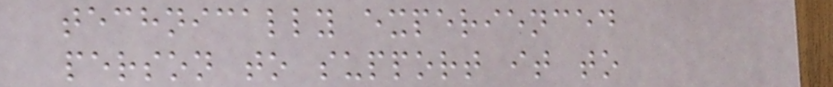technically experienced
person to support it to
